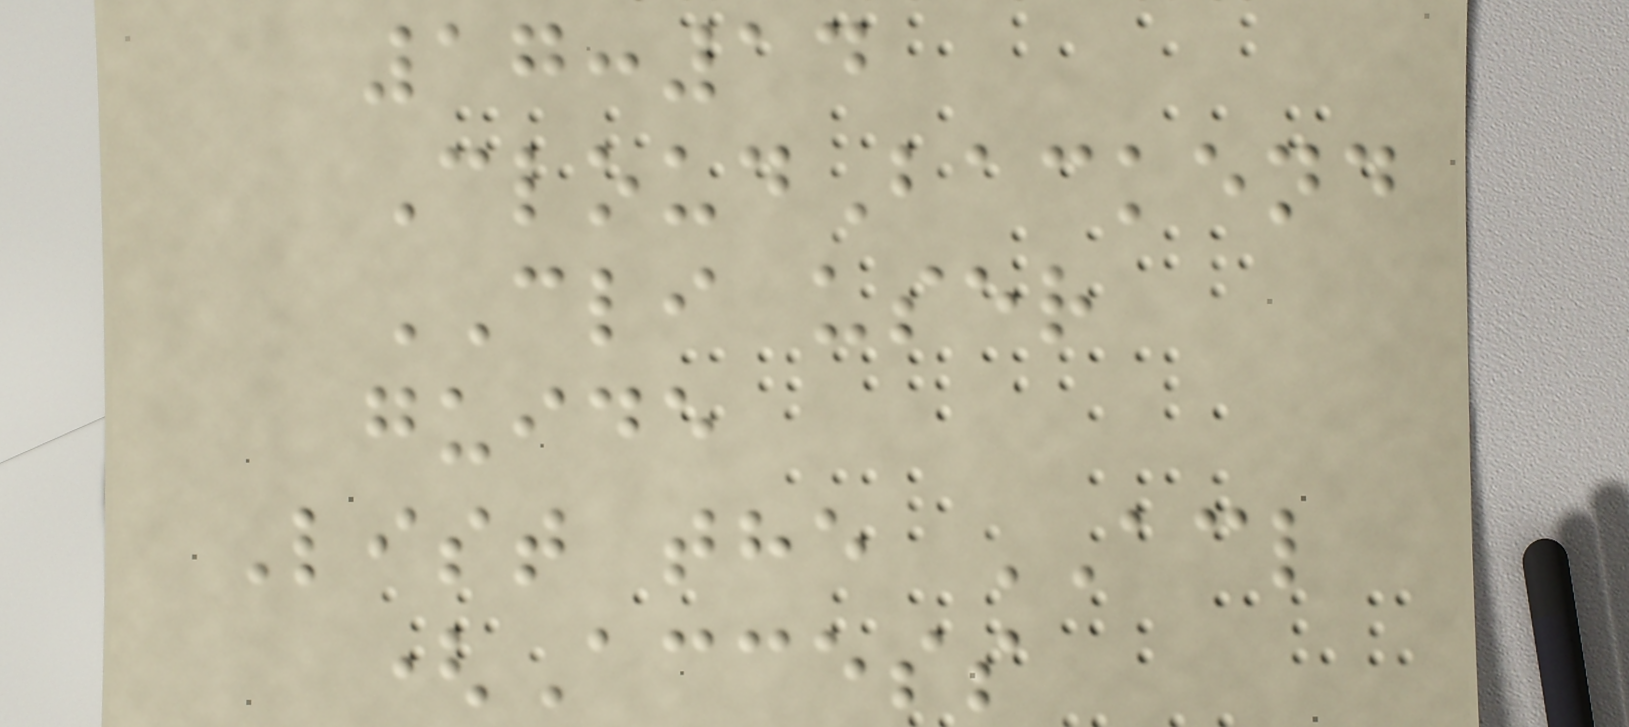17:14
CloudBackend
CLI user
guide
List the ACL
(Access
